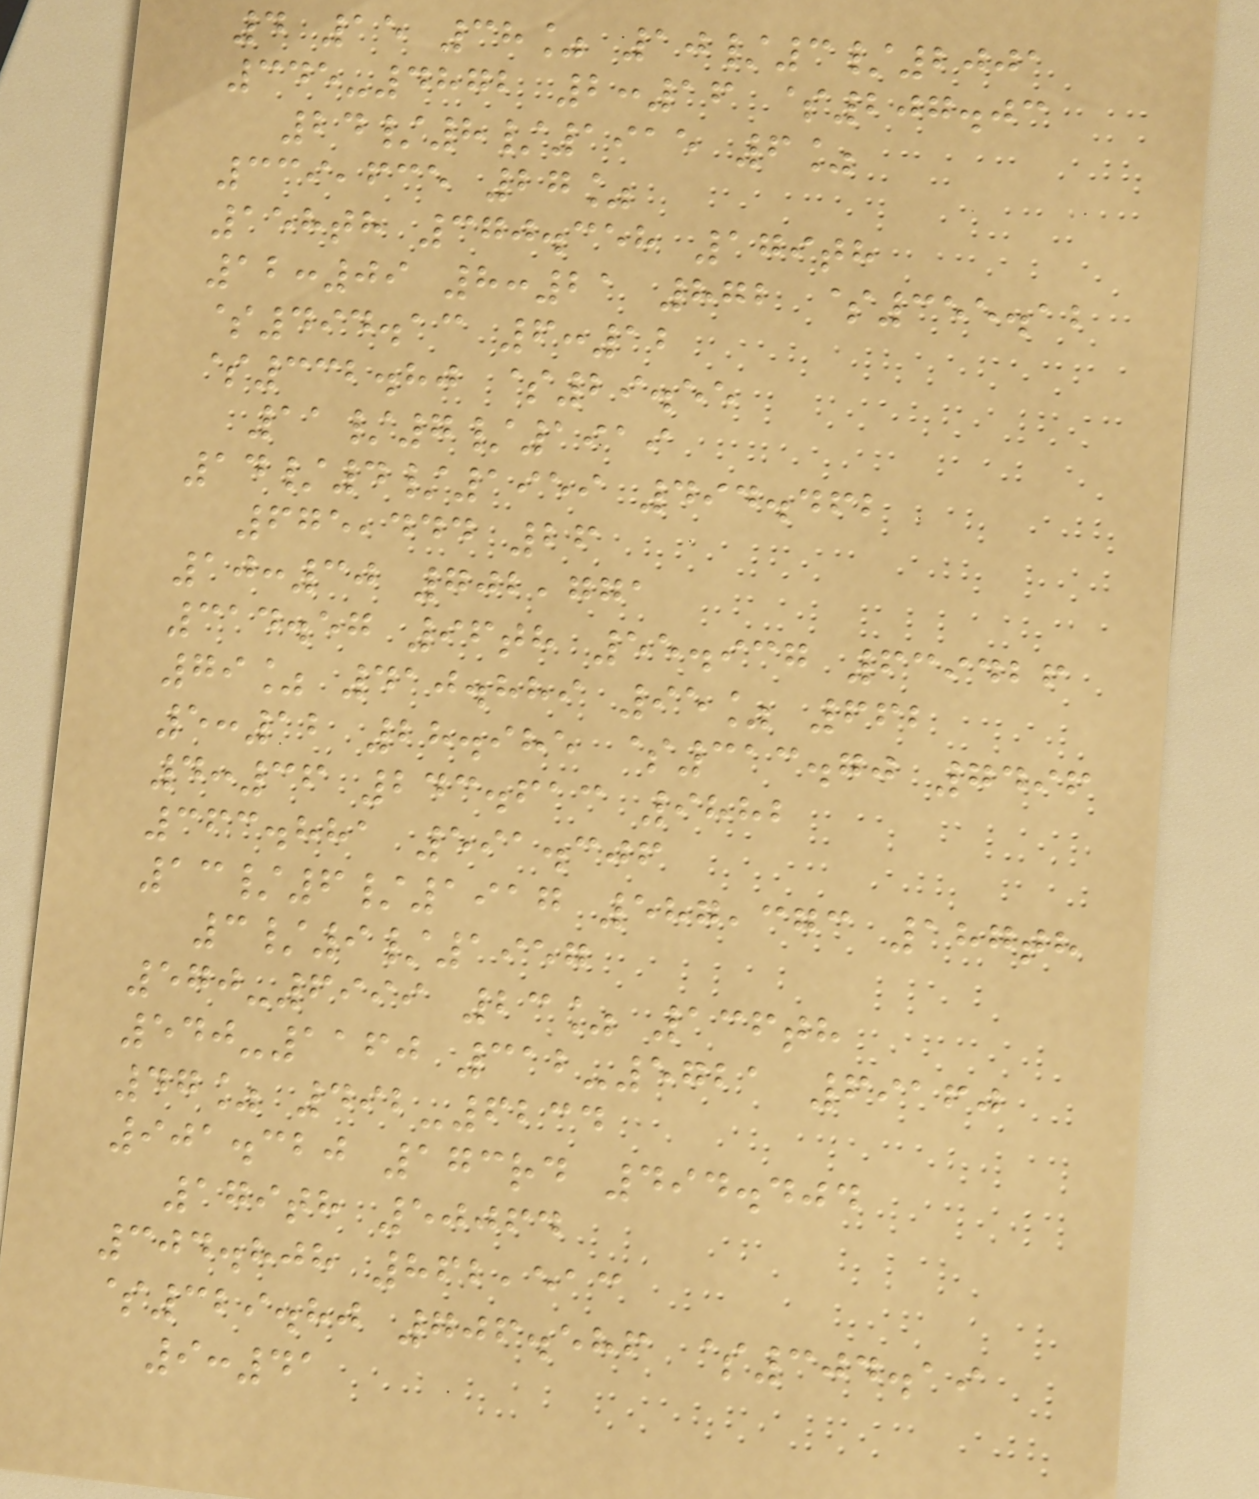4 15 38% 10/3/2001
345-4872 2:16 $207.03
24/8/1915 6%
339,635 27%
158th 370.358 179th
12:09 8:21 872 $355.12
$494.13 6:12
$332.80 $29.55
11/7/1919
14/4/1959 494.462
675,444 26
10:30 702,771
314.57 96th 55.937 639426
79% 410.889 95% 662
5:12 28.985 $313.70 7496
4:36 243.613 9882
363.881 591.306
13/6/1917 587,373 187th
3/9/1957
570-6999 23% 136th
540-1160 312-5721 69160
47% 492-6234
901.320 173rd 494.404
179th 50064
304.808 862,513
$329.80 706.586 $304.19
9:41
